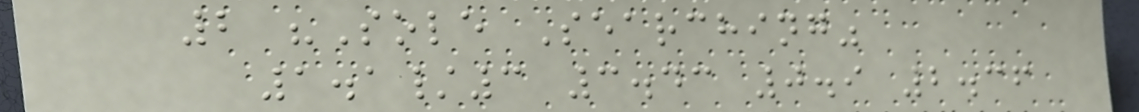2 "Sole Searching"
1.1/3 3.43 0.9 2.36
